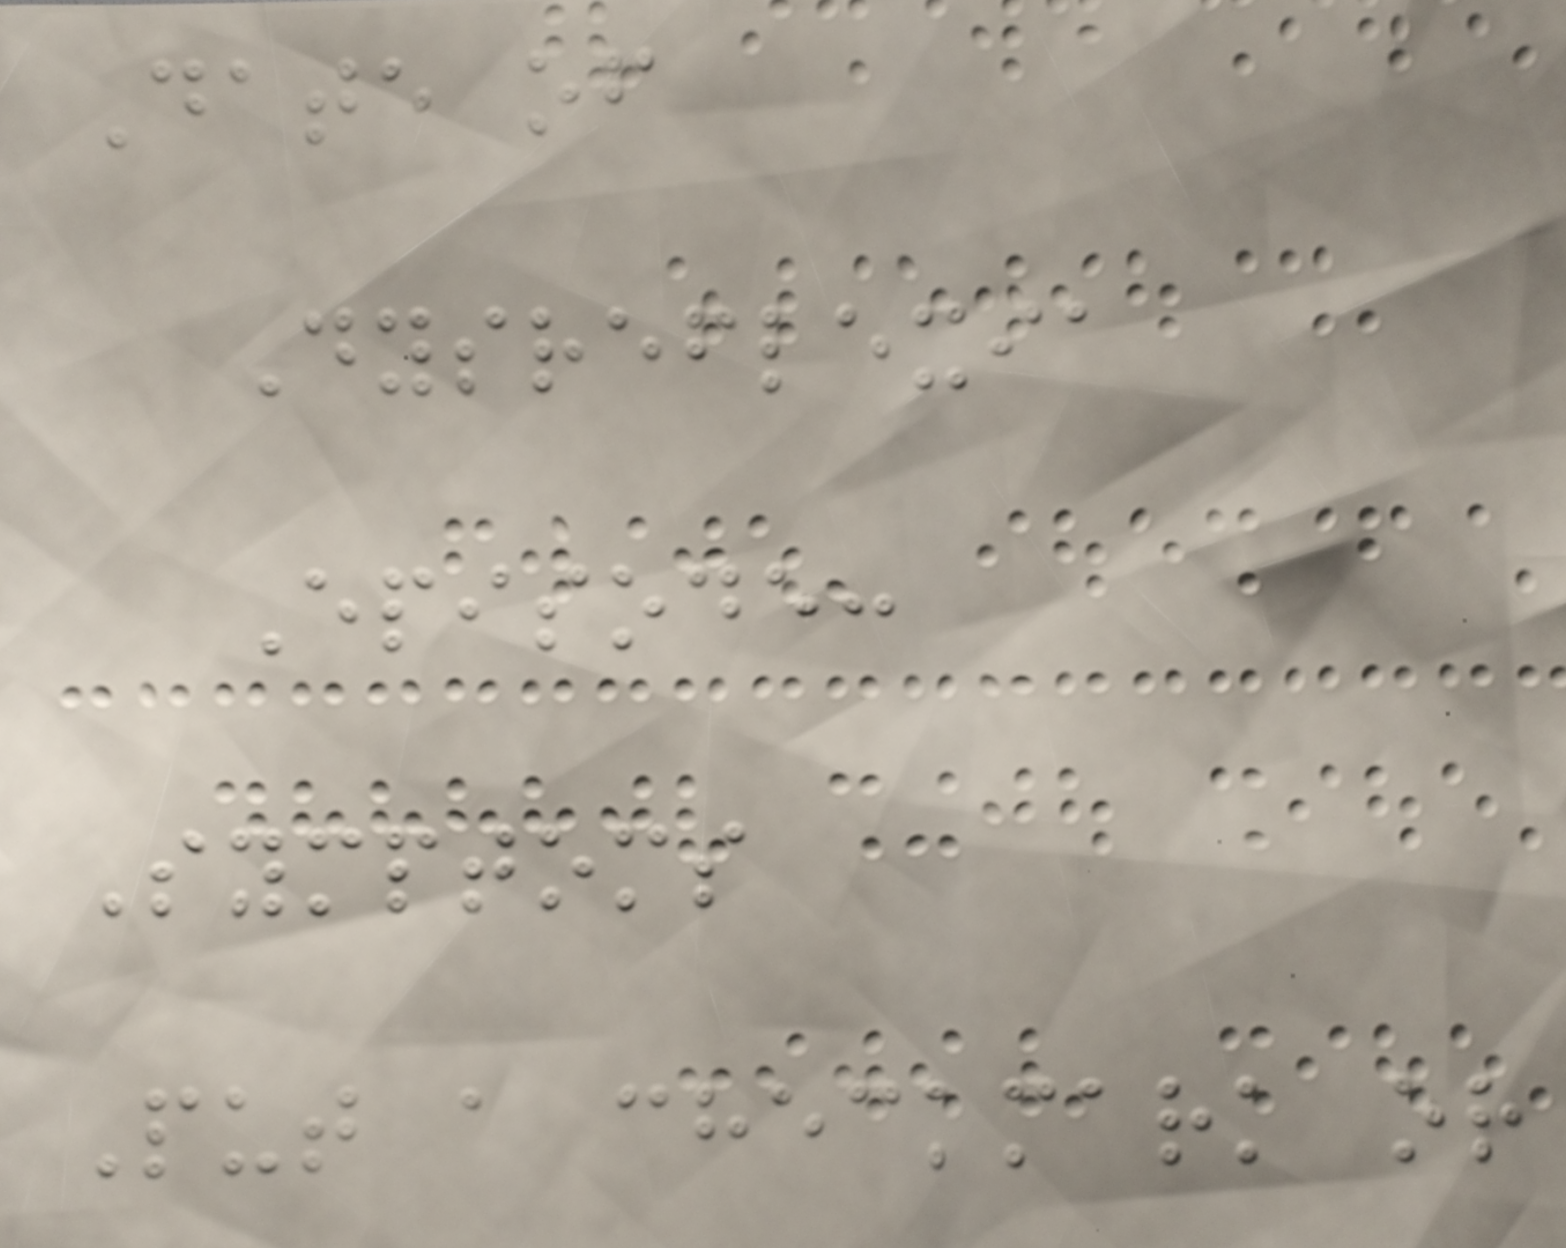Date of
Dysreflexia
Episode:
Symptoms
Put a checkmark or
